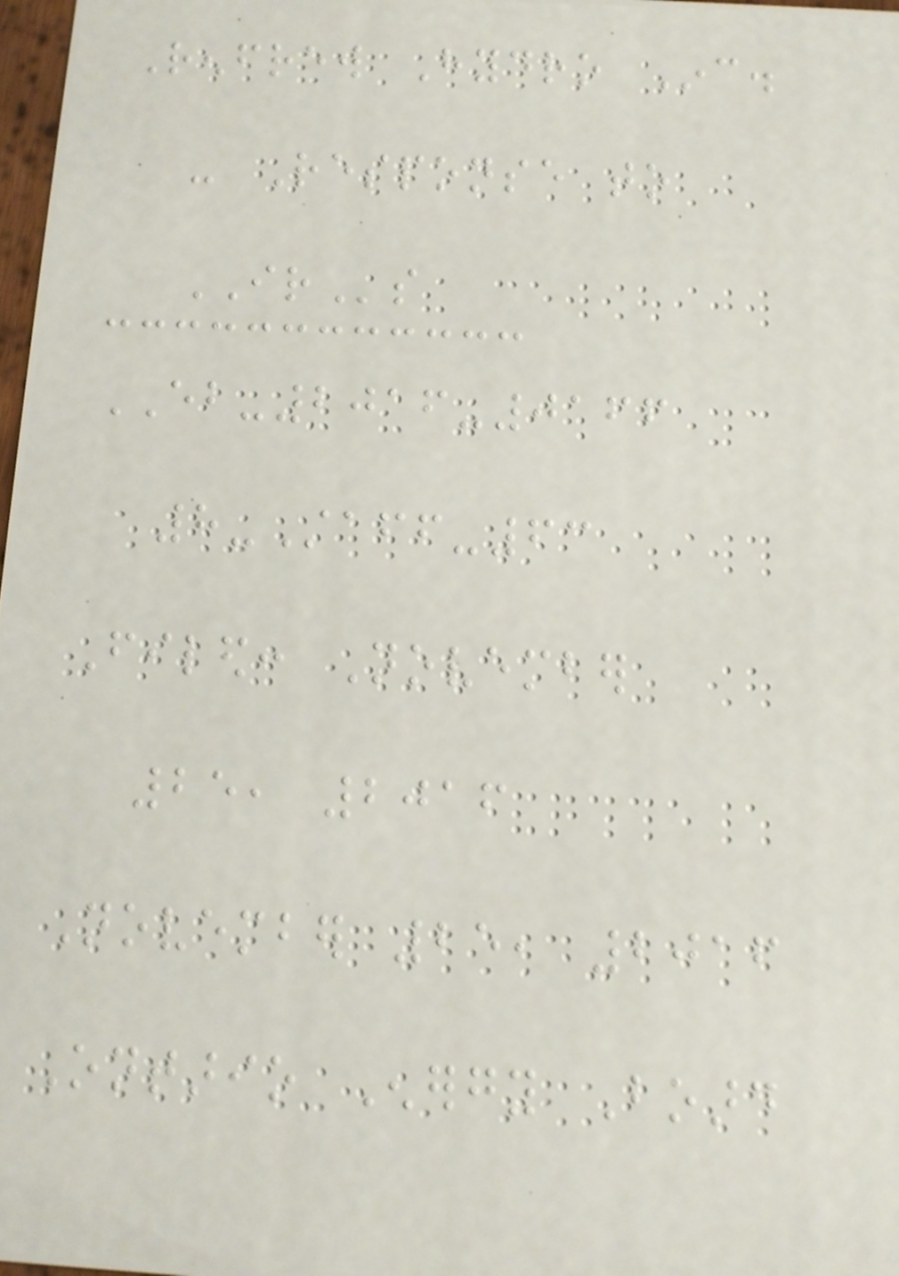Renfrew Hydro Inc.
- Response to
IRs
EB-2016-0166
8-Staff-63
Filed: November
25, 2016
November 25, 2016
Ontario Energy Board
